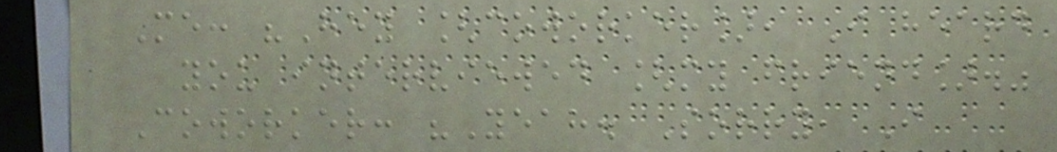Me: "Hey [coworker], I heard
you interviewed [my friend]."
Coworker: "Yeah. Sorry, I
